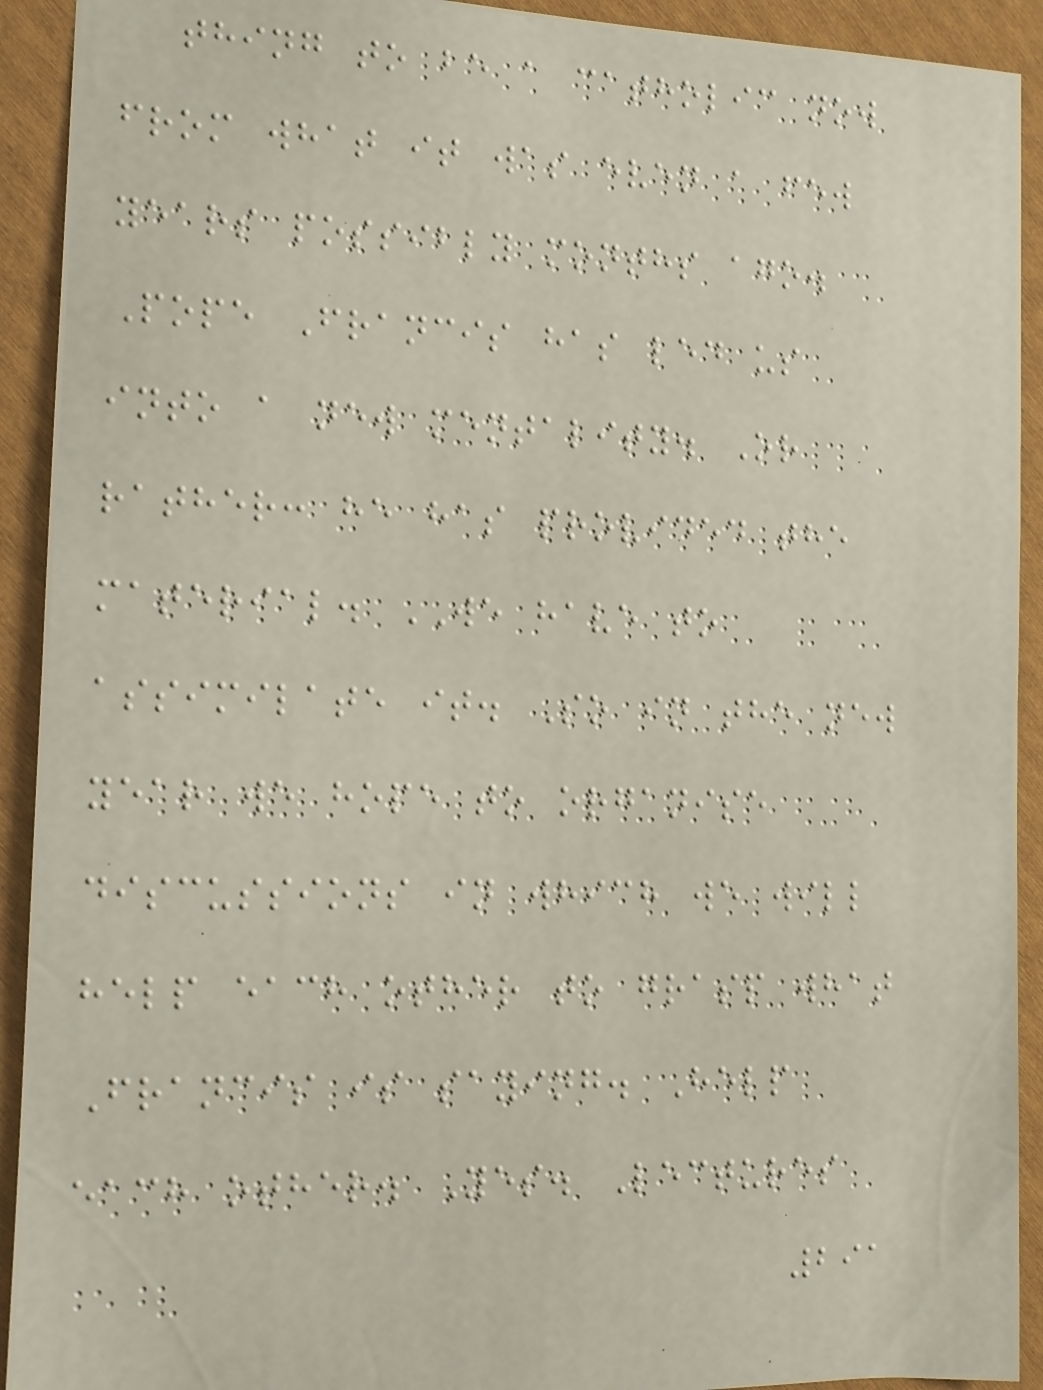thing to be a catholic now
from what it was even a few
years possibly months ago.
Pope Francis has led us
into a new mentality. Or
rather: he has provided the
material. WE have to
assimilate it. So in the new
year we hope to organise
discussions in which we will
help each other to grasp what
Francis is saying. Help
each other. Yes. Lectures
291
